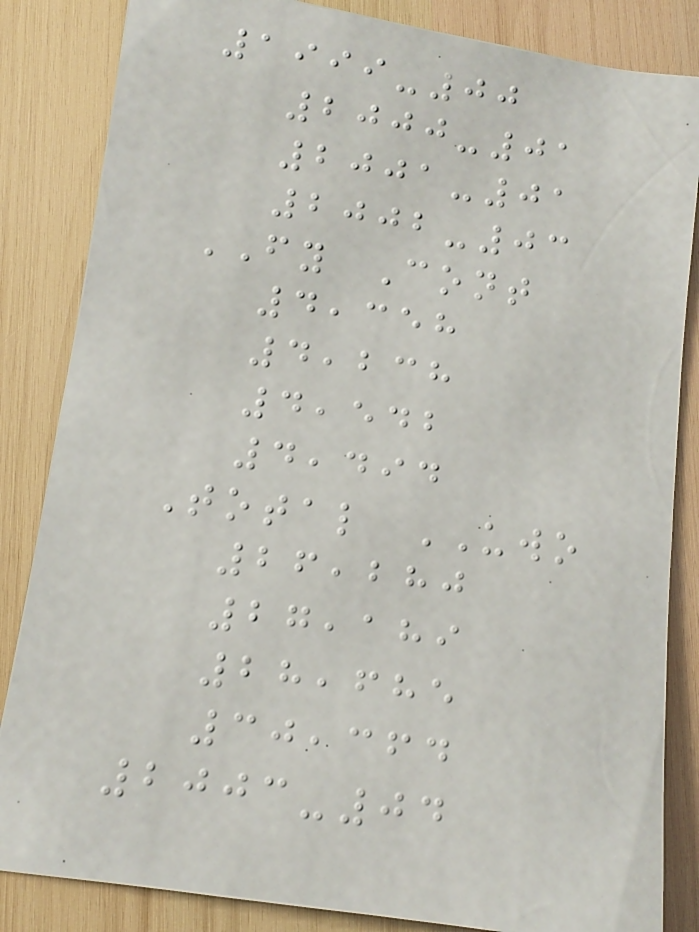1999-00
2000-01
2001-01
2002-03
FY Cont
4,358
4,238
4,542
4,494
Total UWO
26,280
27,189
28,685
30,364
2003-04
